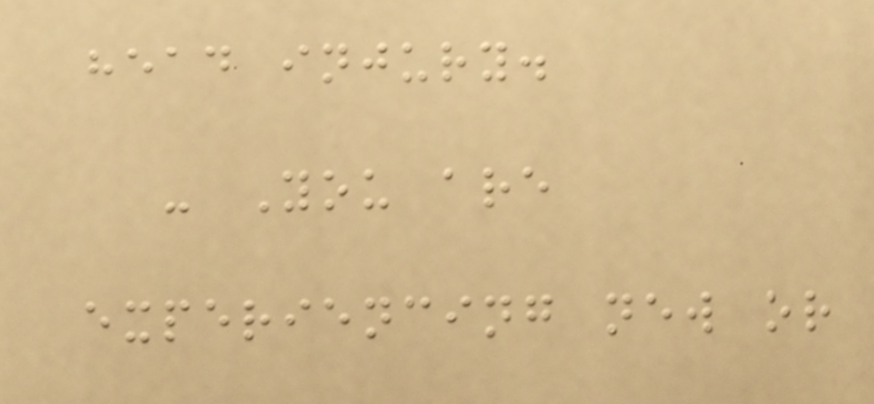head injury.
- You are
experiencing new or
